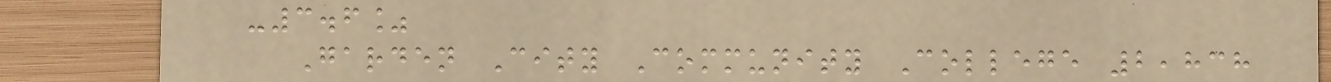-3.6%
Garden City Community College 2,838
